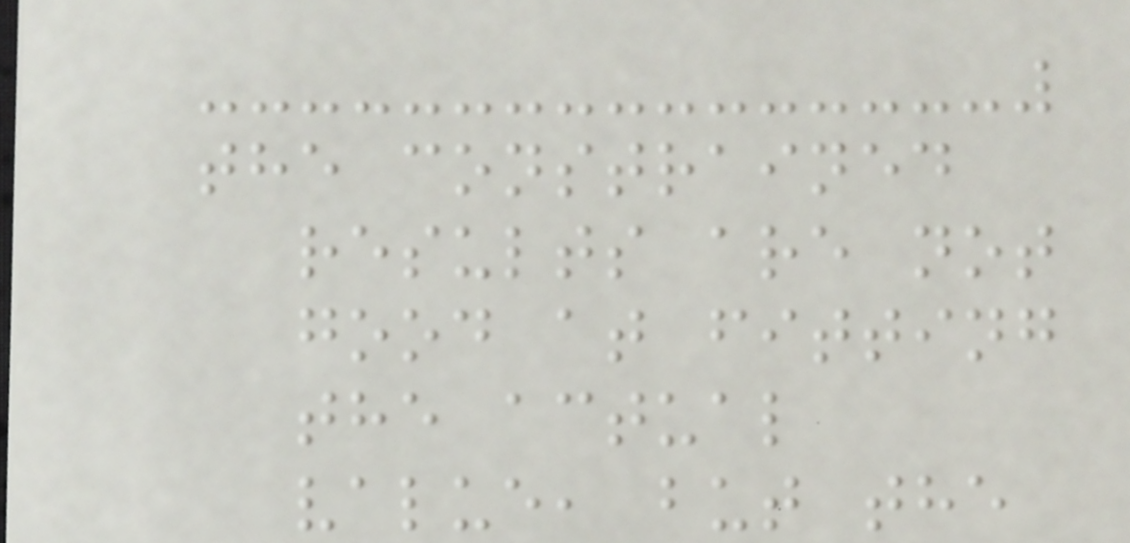the constrained
results are not
good at fitting
the actual
value, but the
